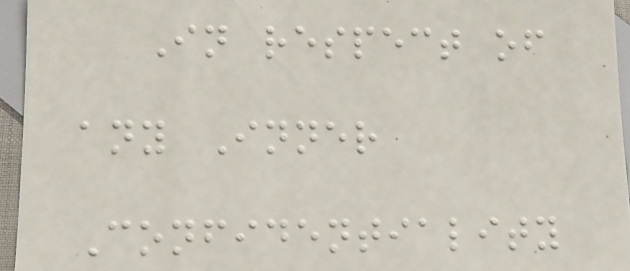In respect of
any Inner
Confidentiality
